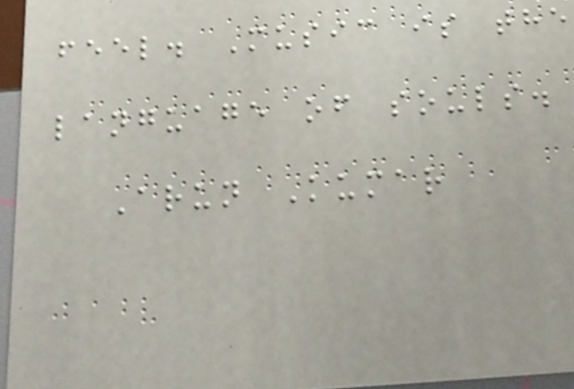feel. Music is the
language of souls.
Arun Kumar
